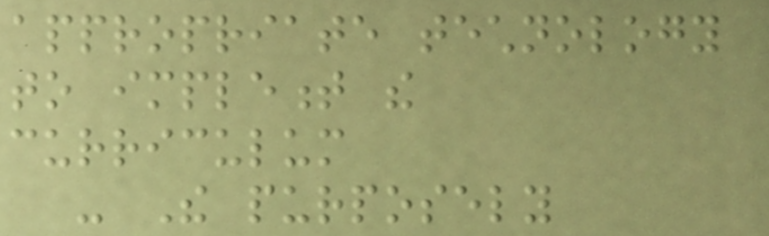appropriate technology
to implement the
curriculum
- The purposely
